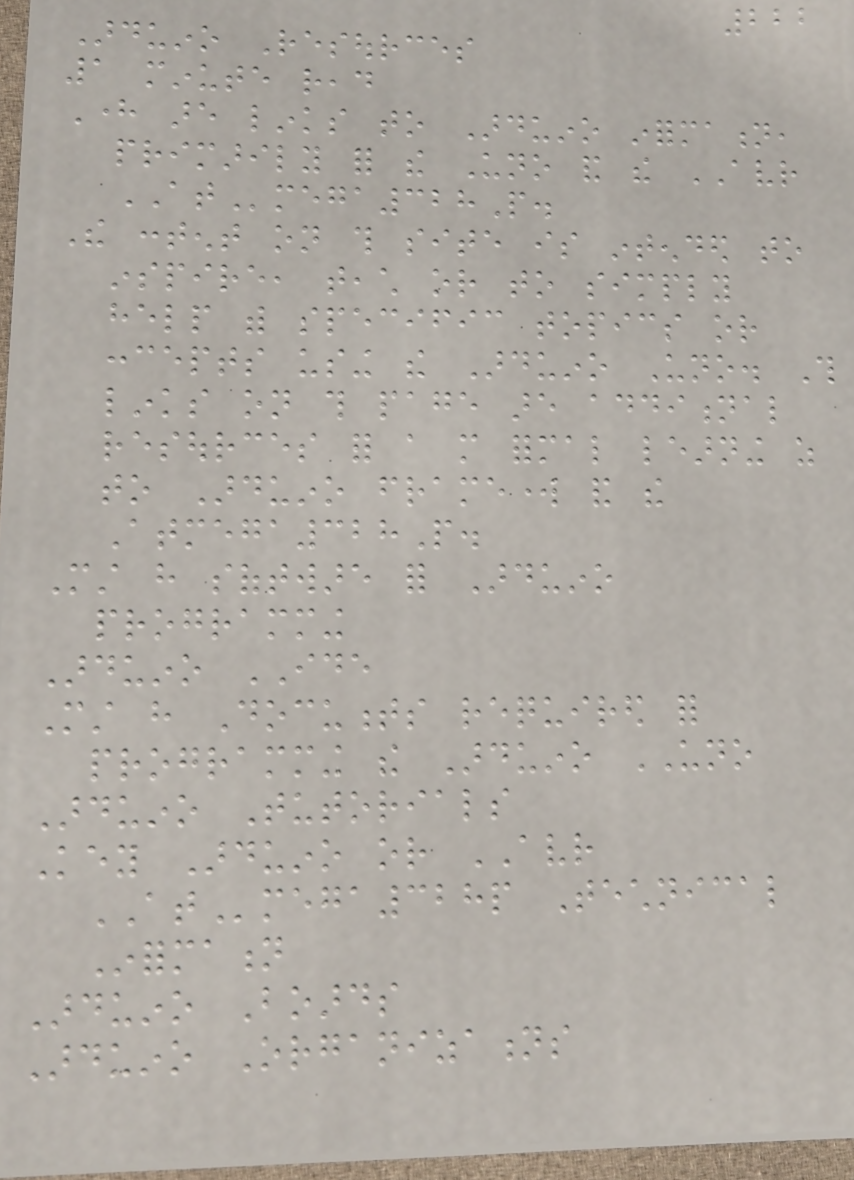222
Arduino Resources
1 minute read
Here are links to Arduino information,
primarily for the Uno and the AVR
ATmega328P.
The content on this site is intended to
inspire, teach or to simply
help with specific topics or
concepts using the Arduino Uno. This
links on this page are additional
resources for a more formal learning as
to Arduino framework and the
Atmega328P.
Must have software for Arduino
programming
Arduino IDE
Must have Documents required for
programming the Arduino UNO
Arduino Tutorials
Key Arduino or AVR
ATmega328p Technical
Information
Arduino Boards
Arduino Organizations
